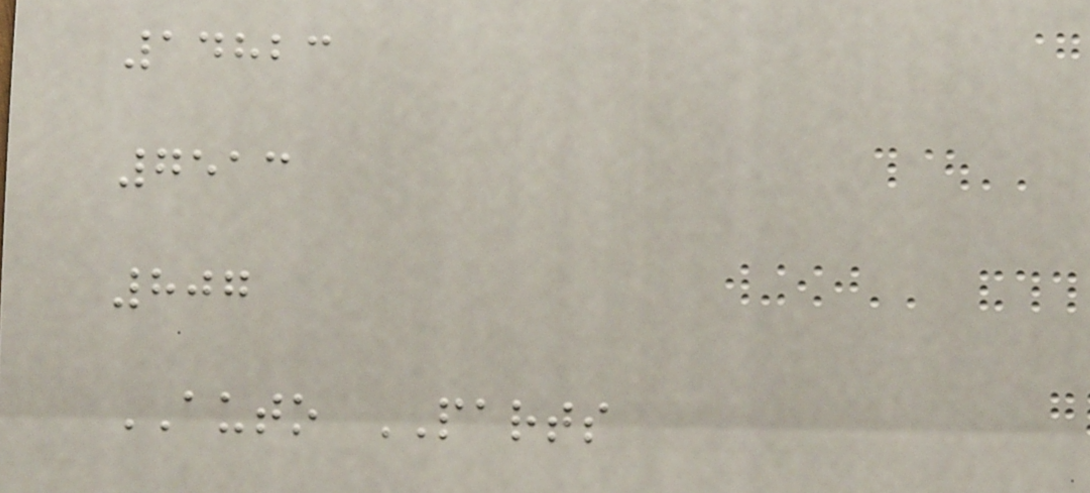14823
7513
807
AUTO PARTS
